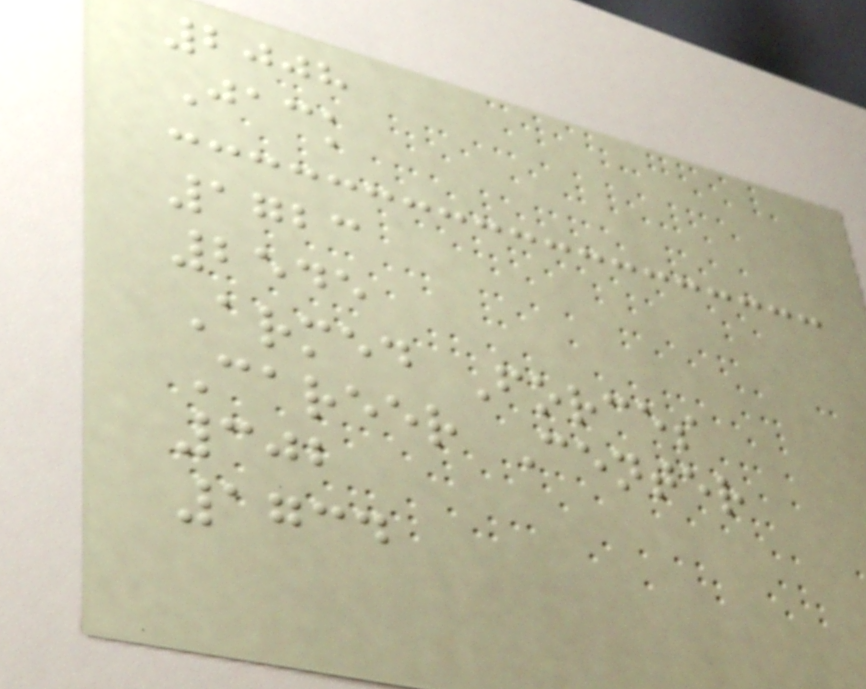2008
Jack
1723
2545
Armed Forces
Career Center
302
1734
